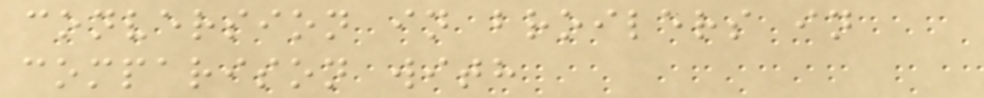conversion in broilers in
comparison with
